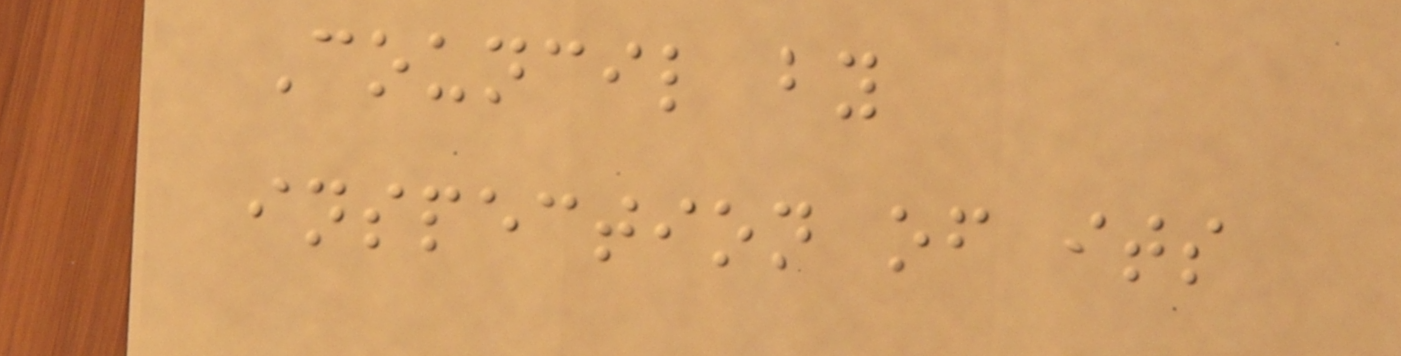Council by
inspection of its
